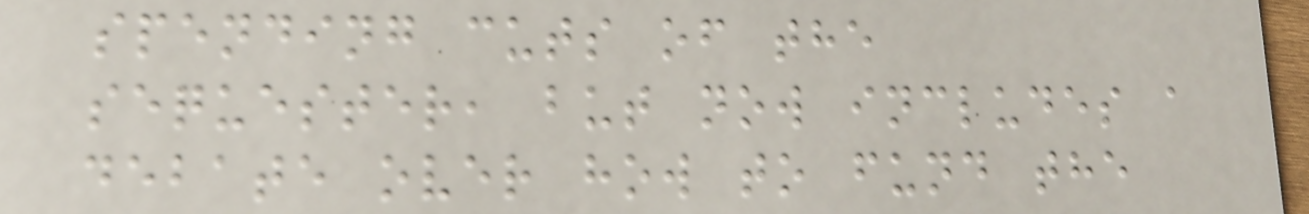spending cuts of the
sequester, but now includes a
debate over how to fund the
